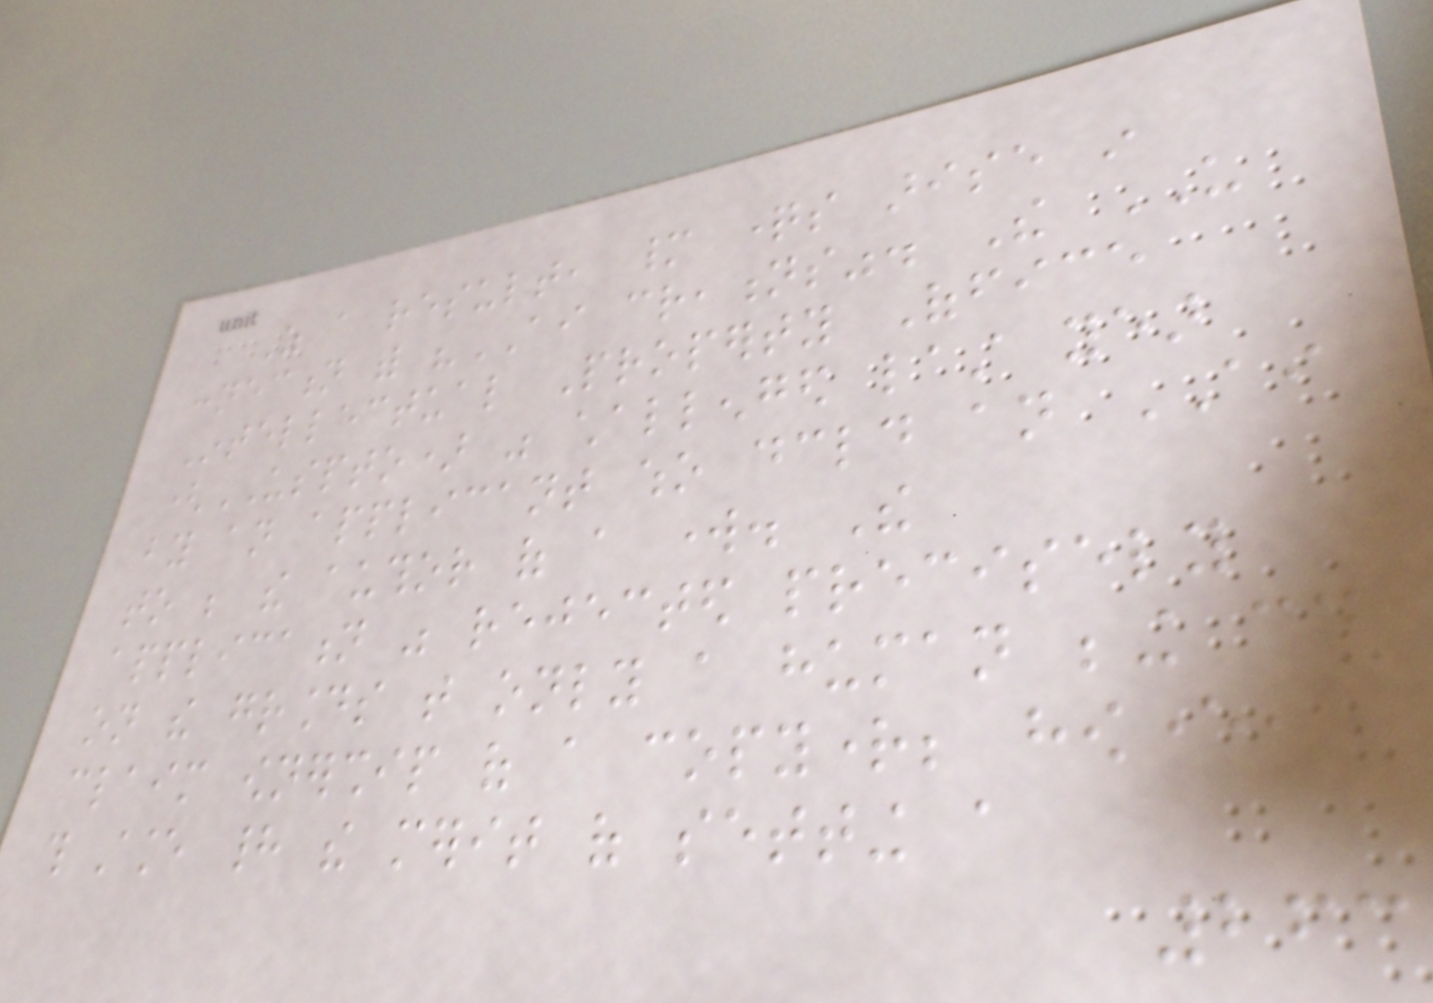As a result, many questions arise in
connection with "AI creations". The US
Intellectual Property Office
(USPTO) was challenged last year
by an applicant who declared an AI
to be the author of a work. The
application was rejected precisely
on the grounds that only a human being could
claim ownership of a copyright; however,
this stance had the merit of setting a
263
